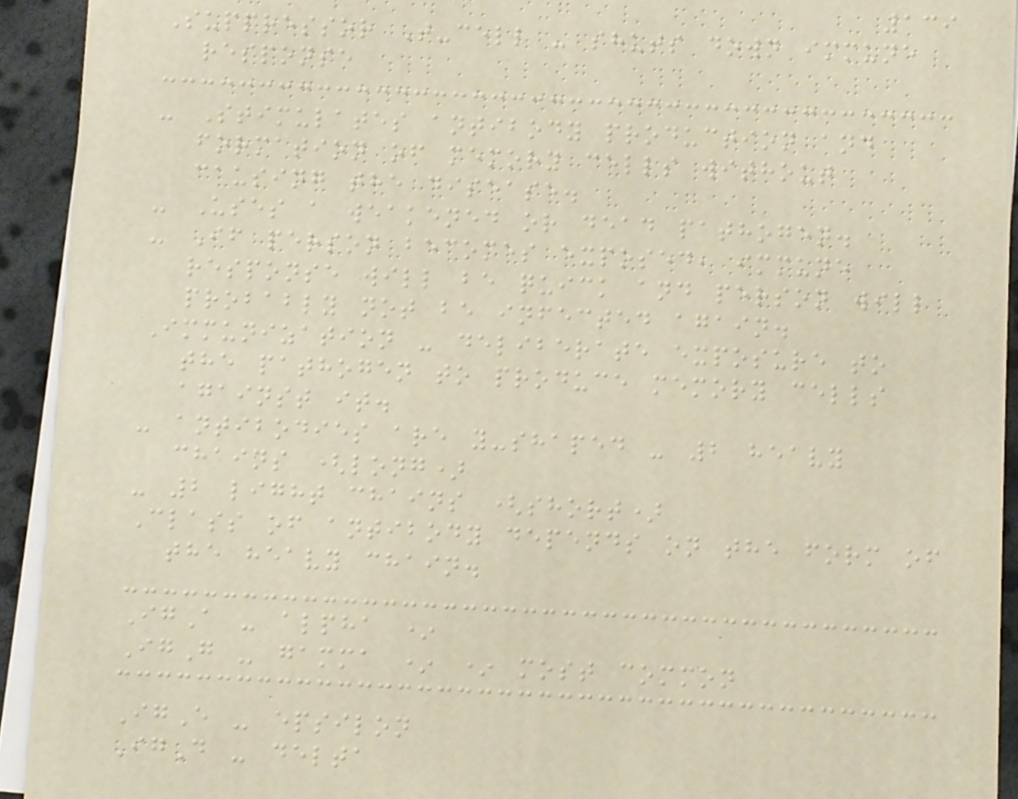139
Suppressor T-cell - shuts down immune
response
- Stimulates antibody production and
formation of memory cells without
causing the disease.
- Uses a weakened or dead pathogen.
- If person becomes exposed, immune
response will be quick and person will
probably not be infected again.
Immunization - deliberate exposure to
the pathogen to produce memory cells
against it.
- antibodies are y-shaped - 2 heavy
chains (long)
- 2 light chains (short)
Class of antibody depends on the form of
the heavy chain.
IgA - alpha *
IgG - gamma * * most common
IgE - epsilon
IgD - delta
